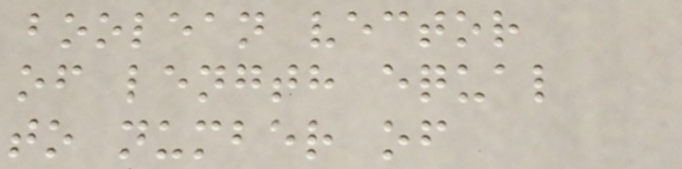boolean vector
of length equal
to number of
